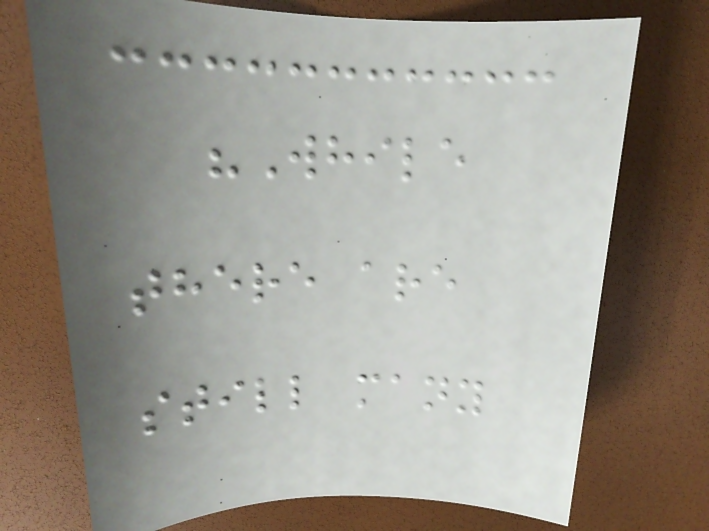"While
there are
still many
